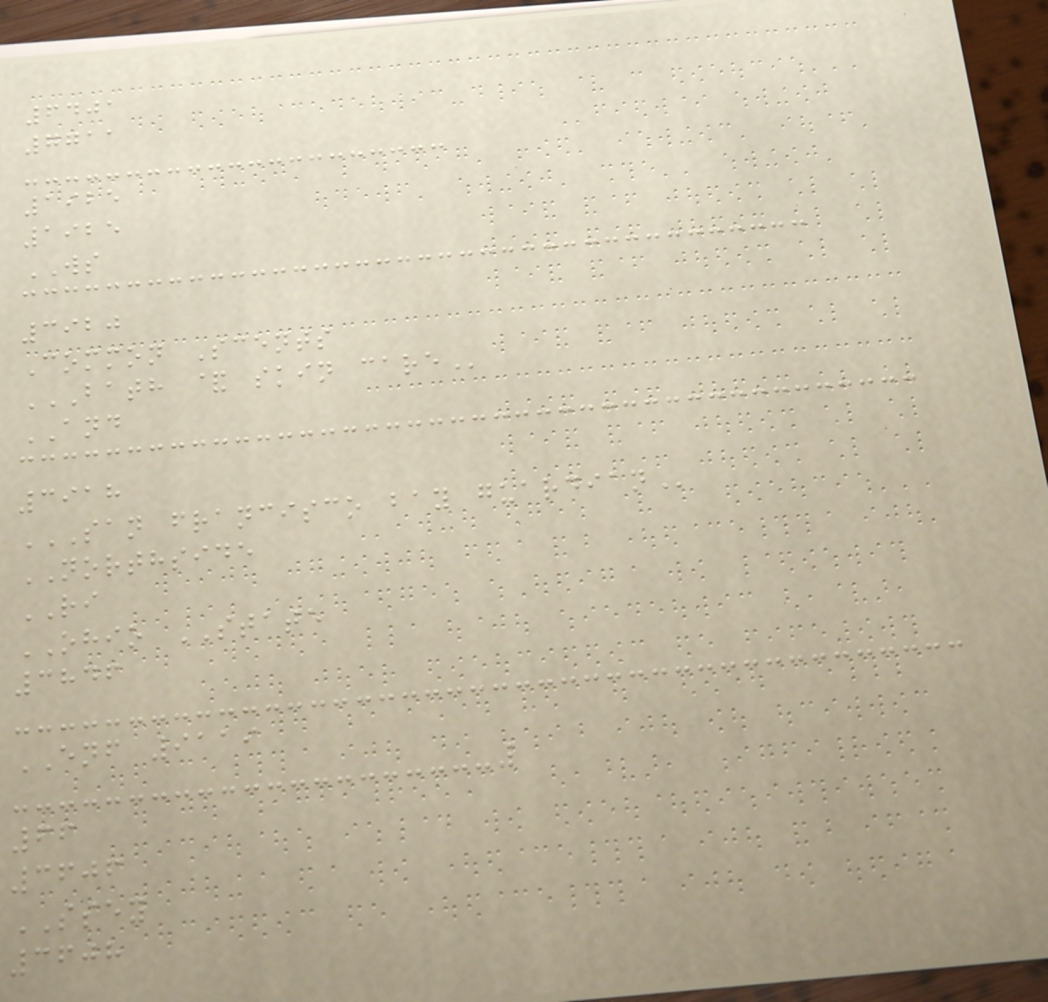6401
7711
1925
1925
WS
3920
Common Scents
BATH & SKIN CARE
AND
3918
SAN FRANCISCO BAY GUARDIAN
NORTHSIDE
RI
OHIO STATE
3846
ENF 9119
66
3606
SSEY
3608
